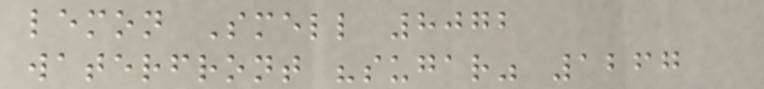lemon Smell 8072
waterfront "sugar" 1267
